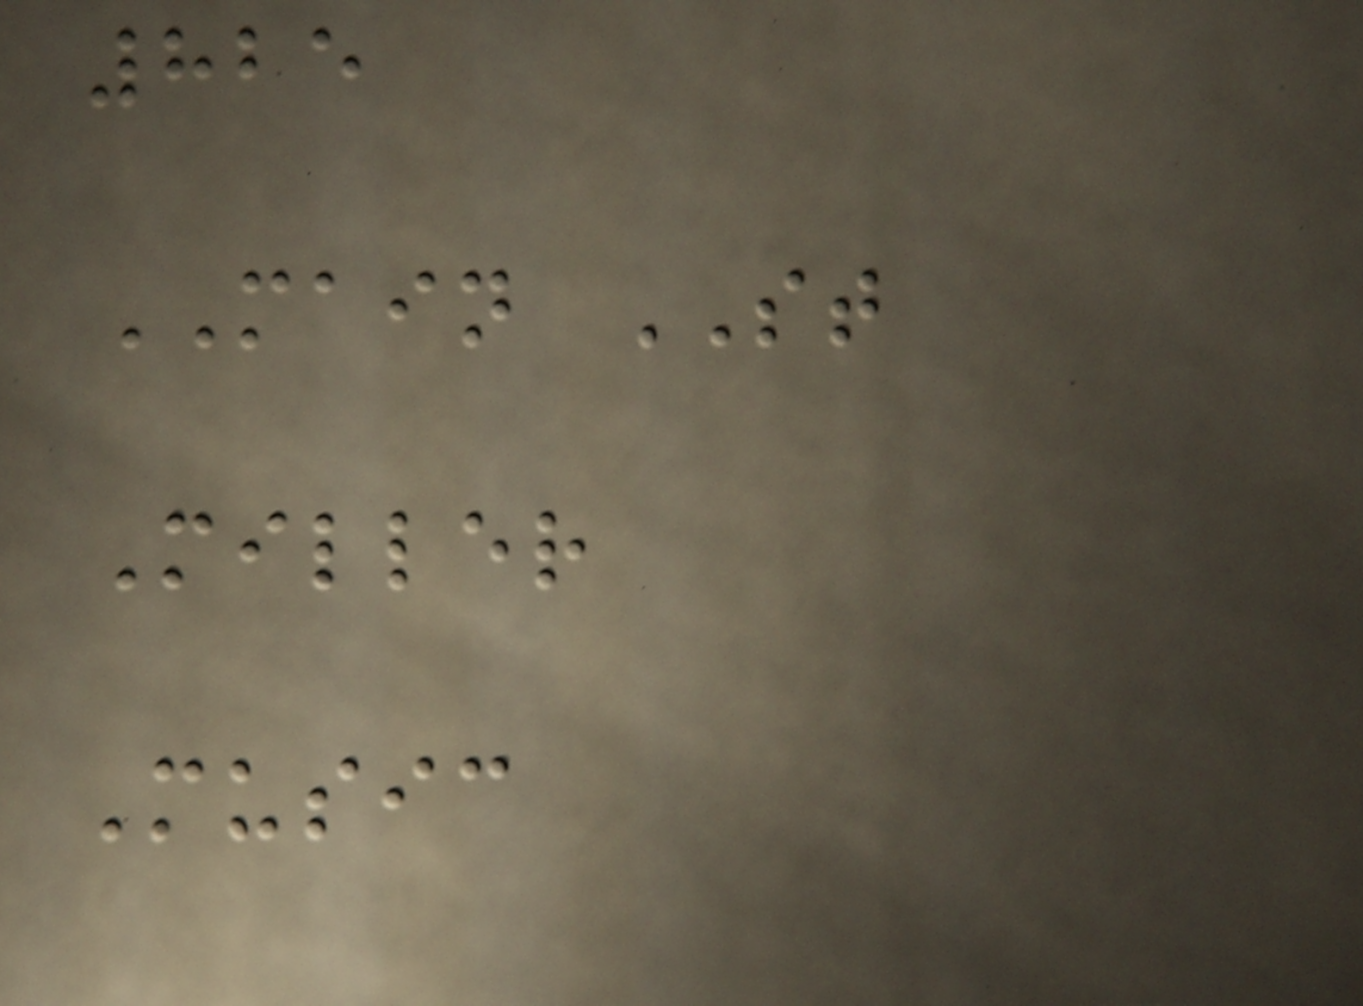825
MAIN ST
Miller
Music
